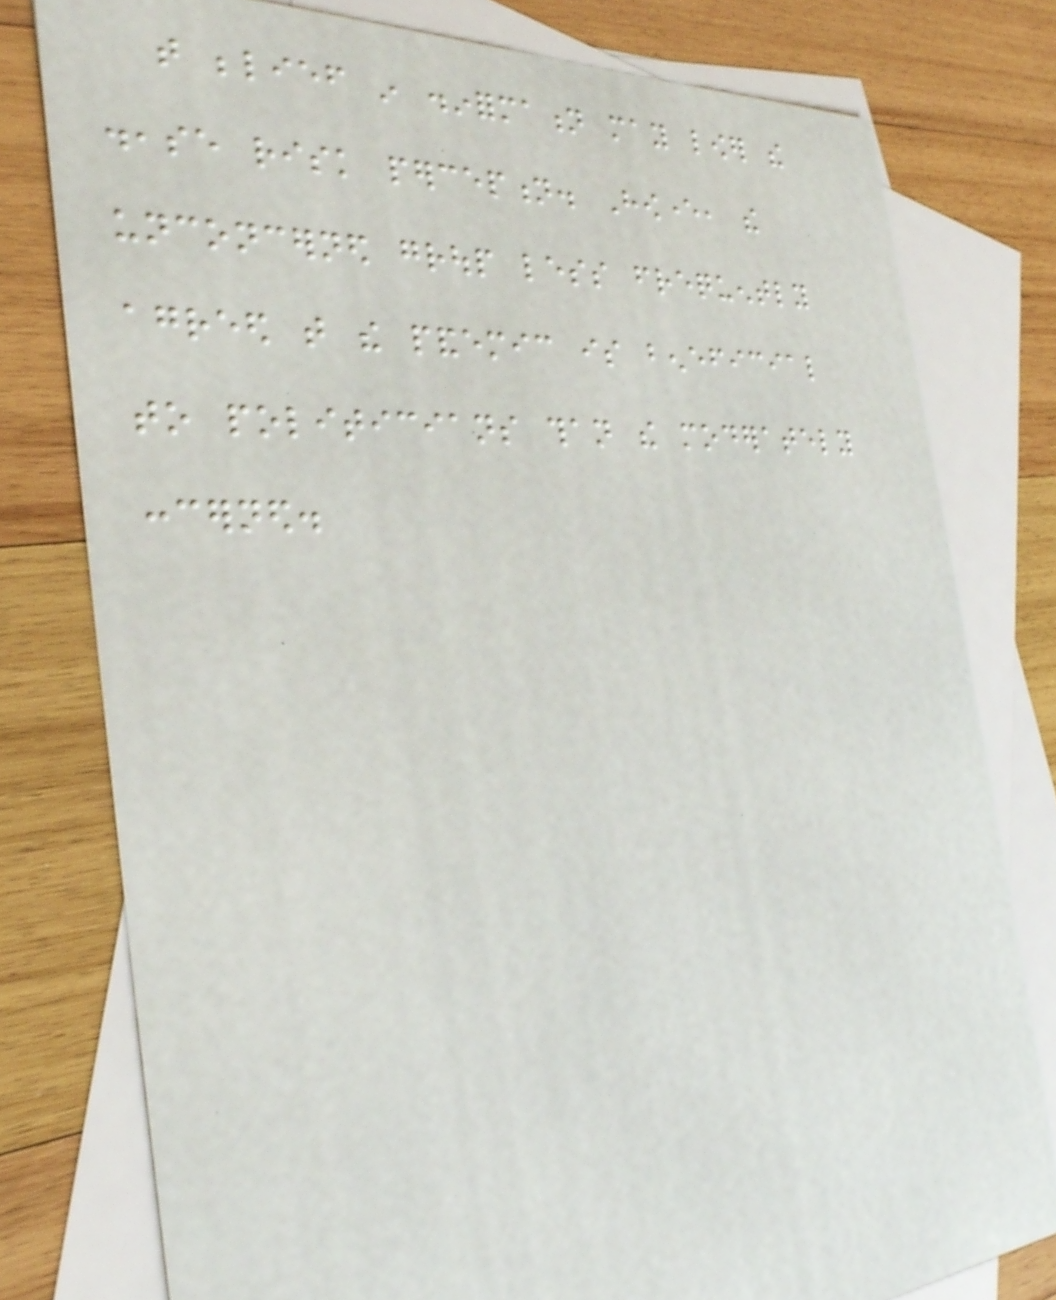that belief in disinformation may lower the
disease risk perception. However, the
unconcerned group less frequently
agreed that the pandemic is beneficial
to politicians than the moderately
concerned.
